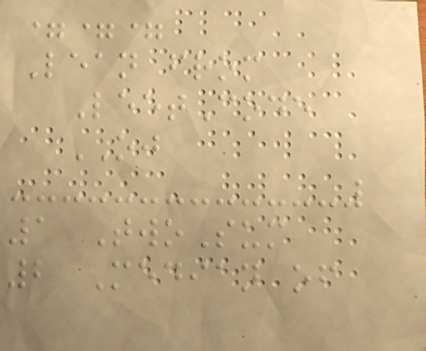===
Lean from
LeetCode
OJ
1 TwoSum
2 Median of
